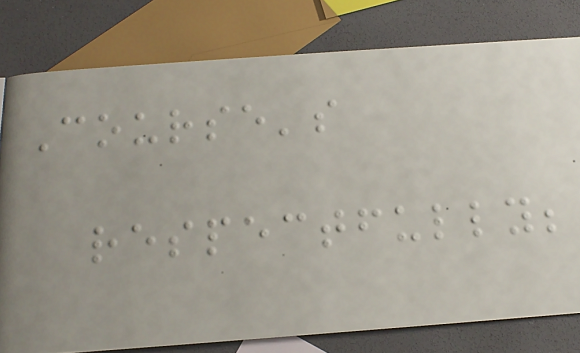Course's
respectfully;
